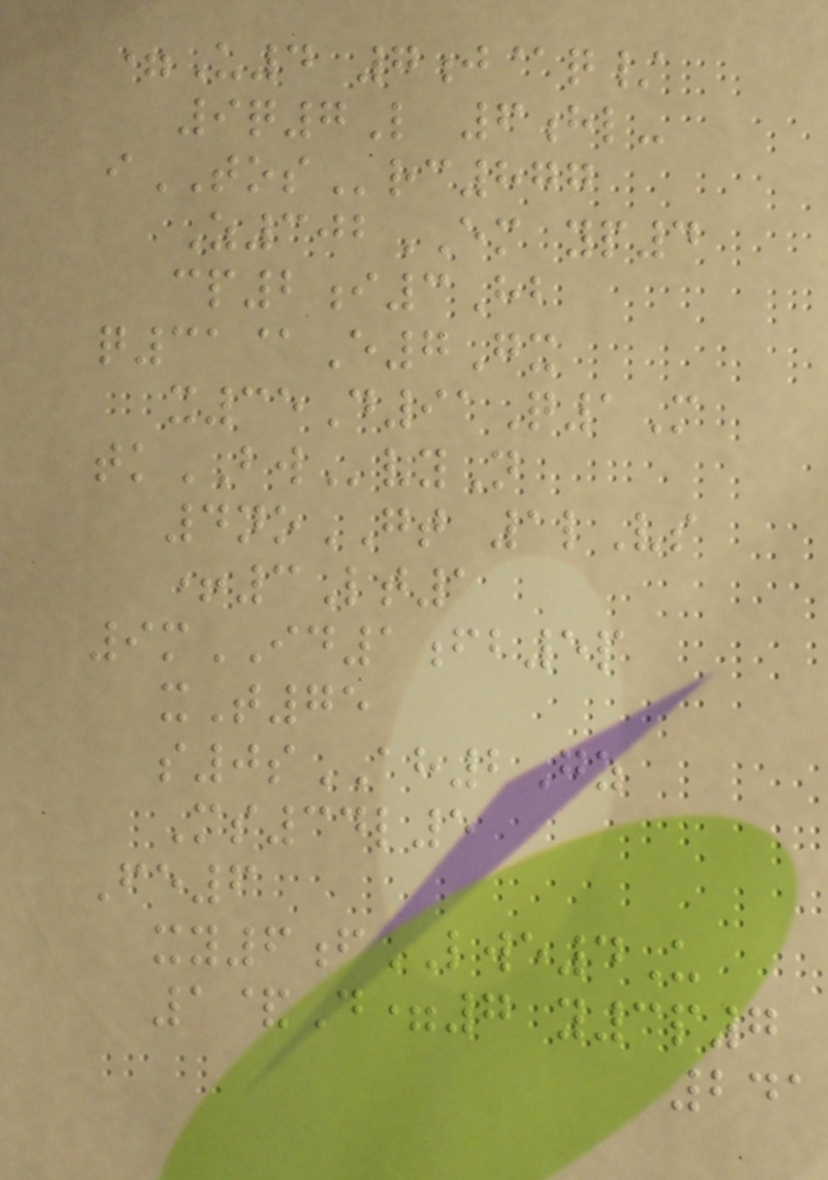=U4 7j@q/
9q7L 6hl-
iTOSrc877
Z302EM yp4
cp2i3Hb
q31@E7Gx
x35D91Q1M
tkBWvyN
4noGT 1lVs
+3Lt1
9mID1fb5p
xT75
s0sAH2Gz
Ms34l5
Fe6
xy6fLWE4U
1&D=7 y3p7
241
